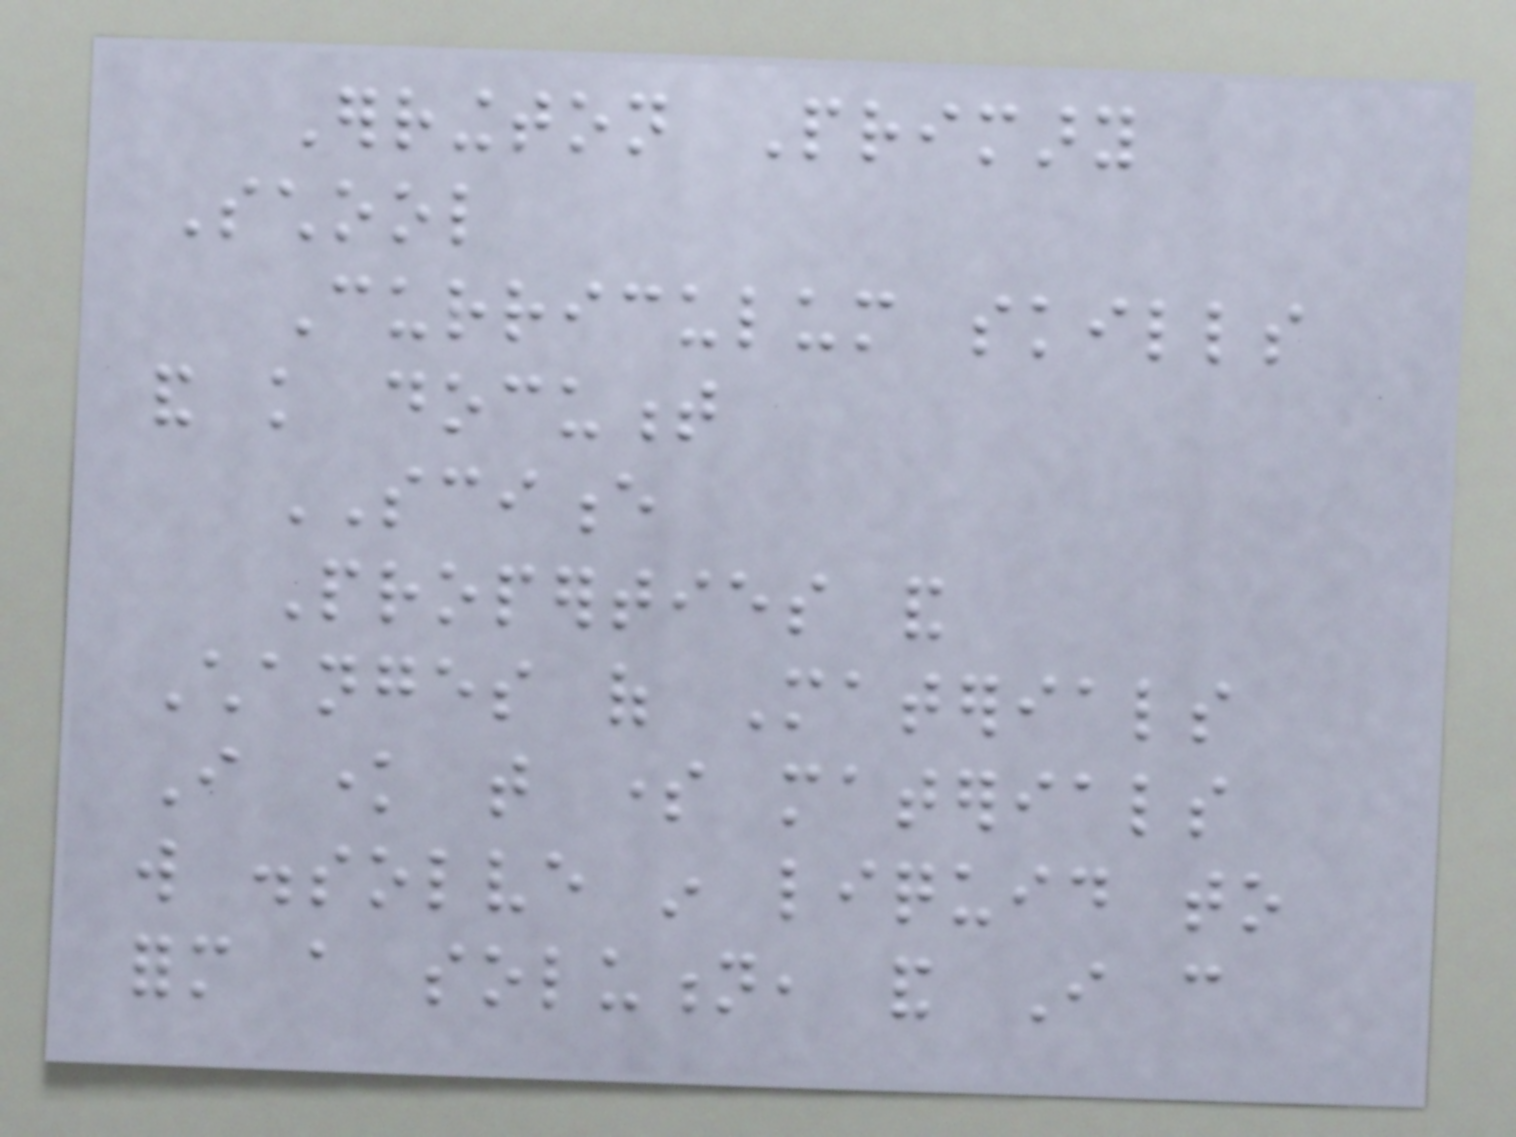Errington Primary
School
Curriculum skills
and knowledge document
SCIENCE
Properties and
Changes of Materials
I know that some materials
will dissolve in liquid to
form a solution, and I can
